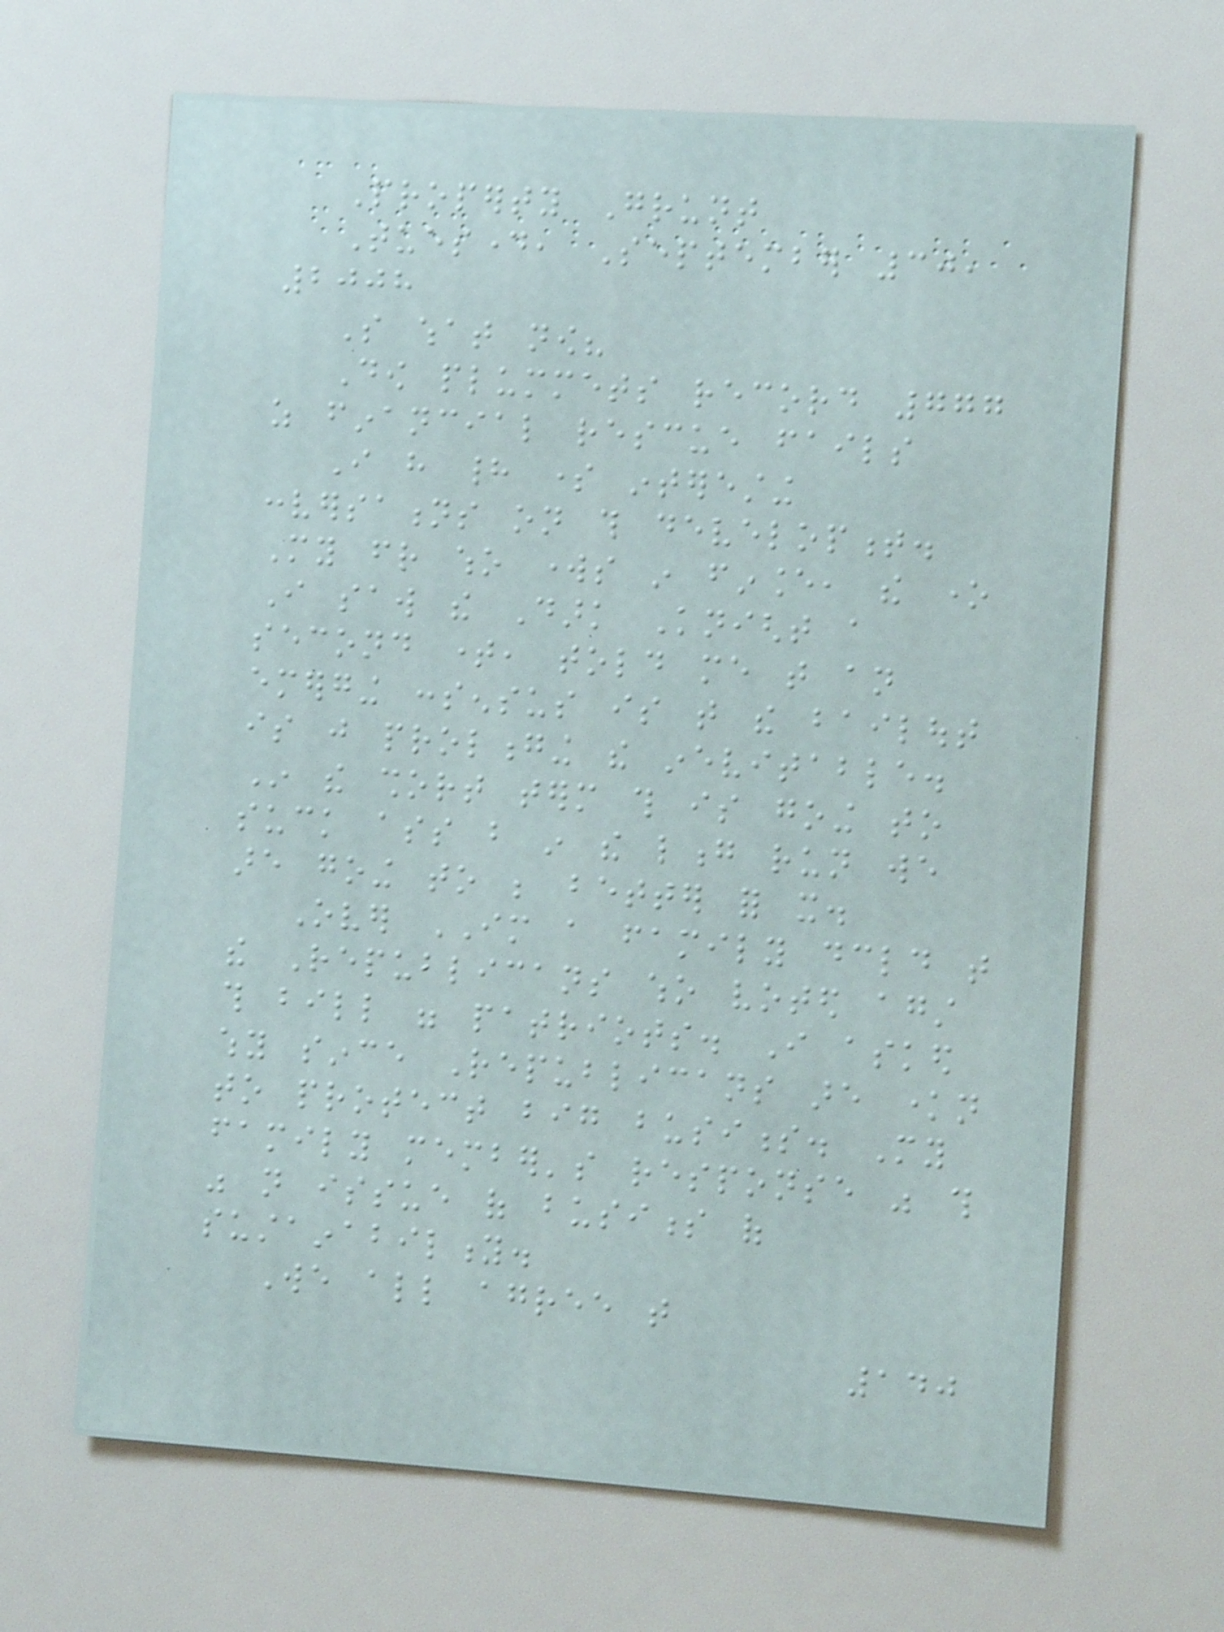Property Grunt
Tuesday, September 30,
2008
So what now?
Dow plummets record 777
as financial rescue fails
I have had some interesting
conversations on this development.
My friend who works in finance, the one
I saw the Dark Knight a
second time, told me that an
emerging consensus is that the bailout
is just prolonging the inevitable.
In the short term this is going to
suck ass but in the long run we
are going to be better for it.
Over IM a family declared that
the Republicans who voted against
this bill were patriots. I asked
why since Republicans are known
to protect big business. My
family member's response was this
was not issue of business of
sustainability.
We all agree that
140
